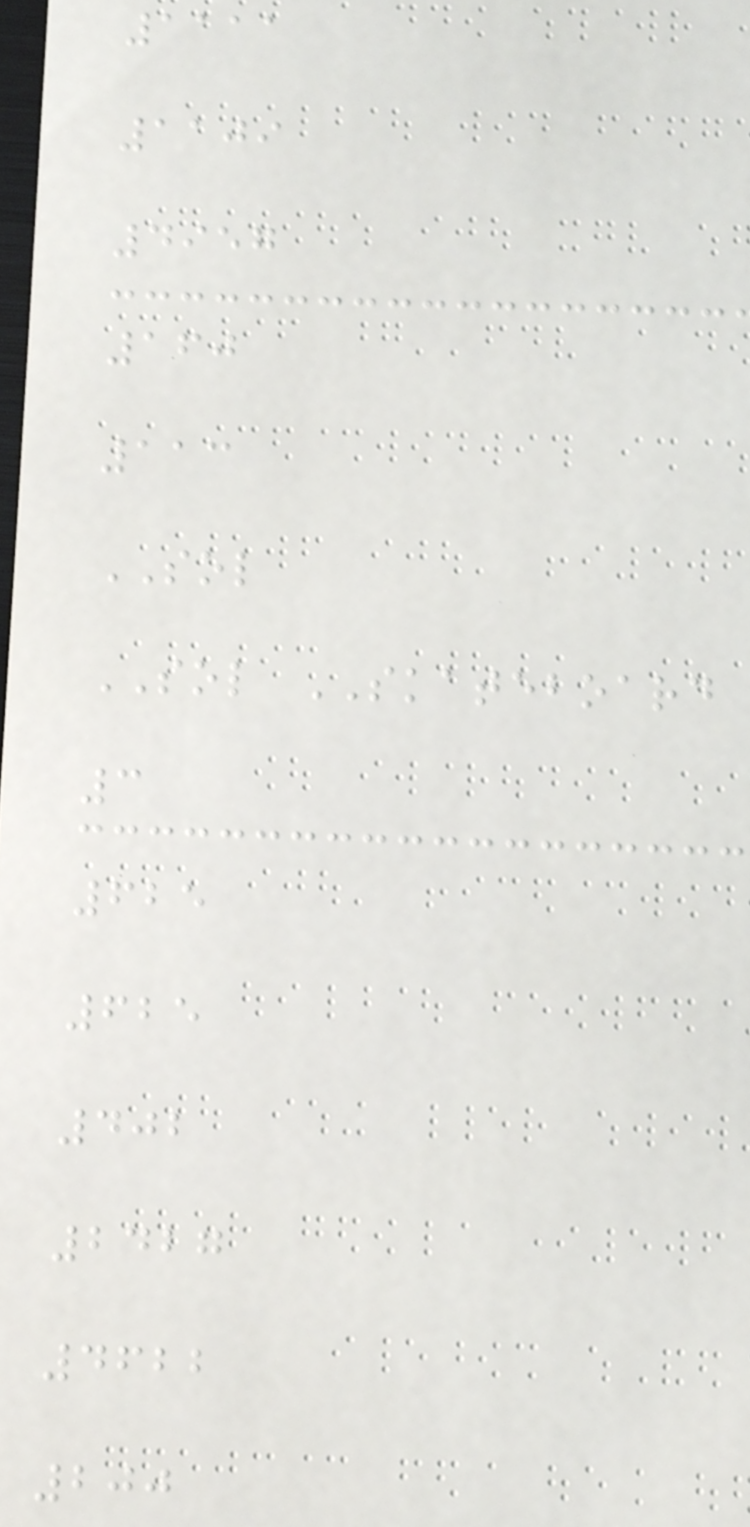1111
1109
4957
160
113
SOL
SOL SKATEBOARD
3
625
625
402
2427
4622
200
